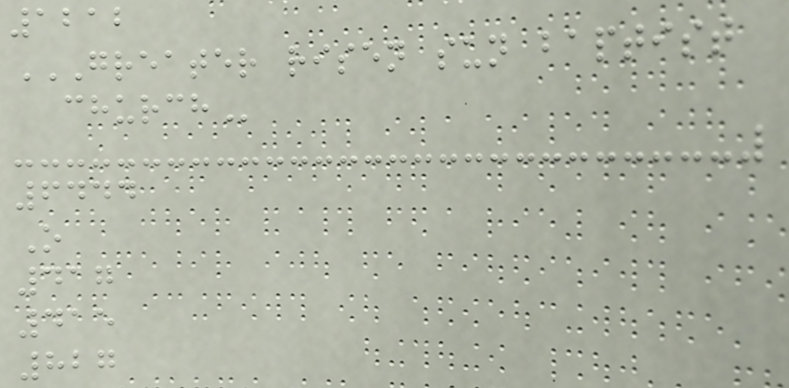1212
GREATER RISEN SUN BAPTIST
CHURCH
6444
O
417
415
827
